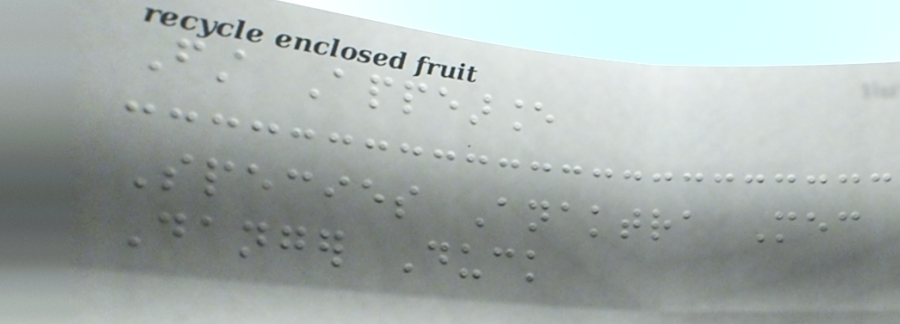First Appearance
Species Anaktra Mec
Danger Duck
